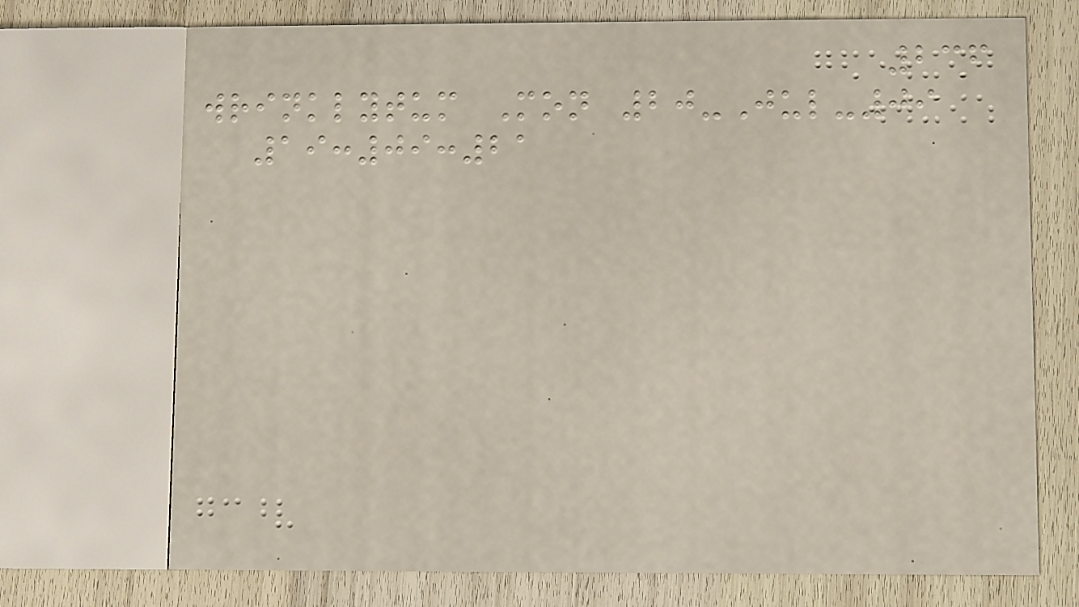236
wrinklytum Mon 20-Jul-09
19:09:21
